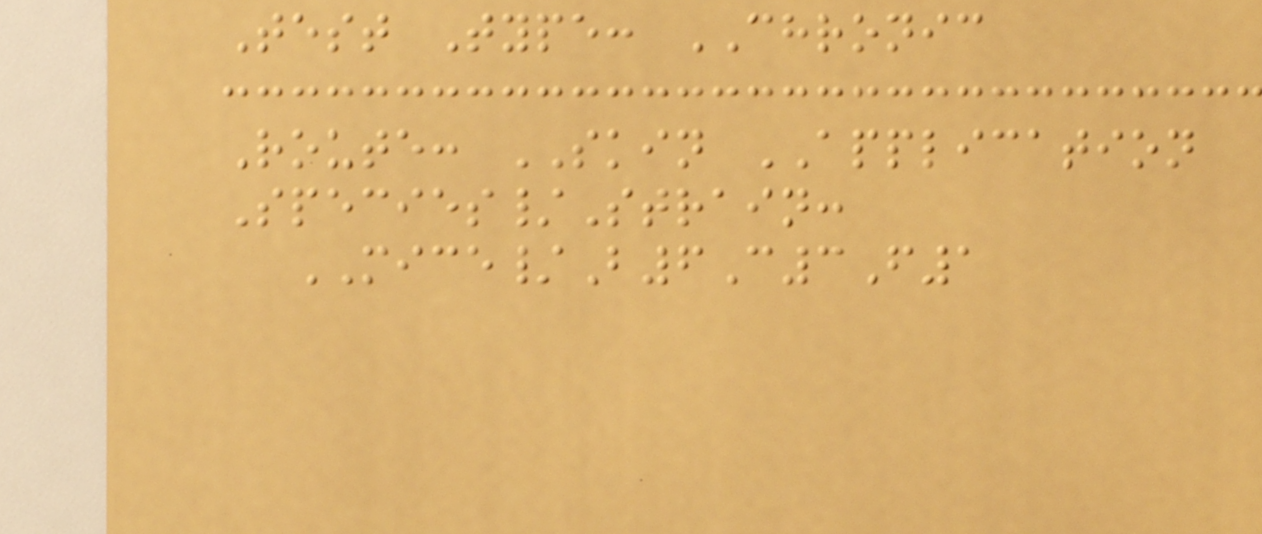Test Type: CHRONIC
Route: SKIN APPLICATION
Species/Strain:
MICE/B6C3F1
